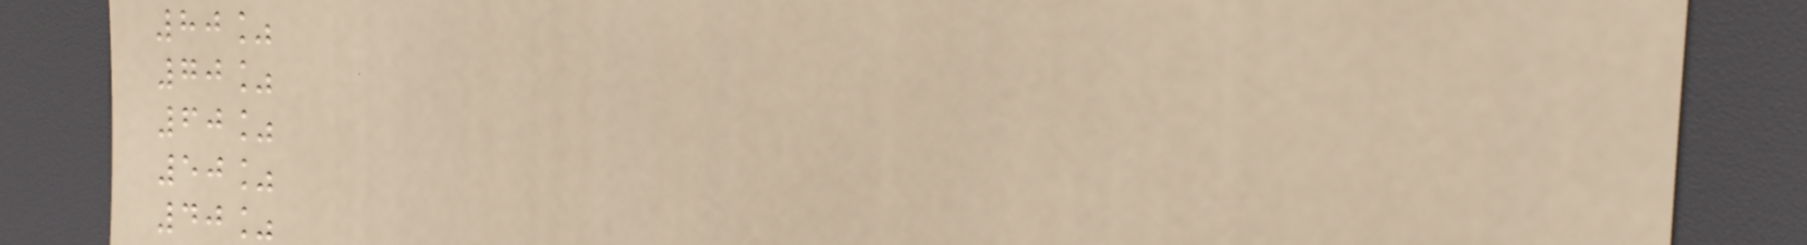80%
70%
60%
50%
40%
